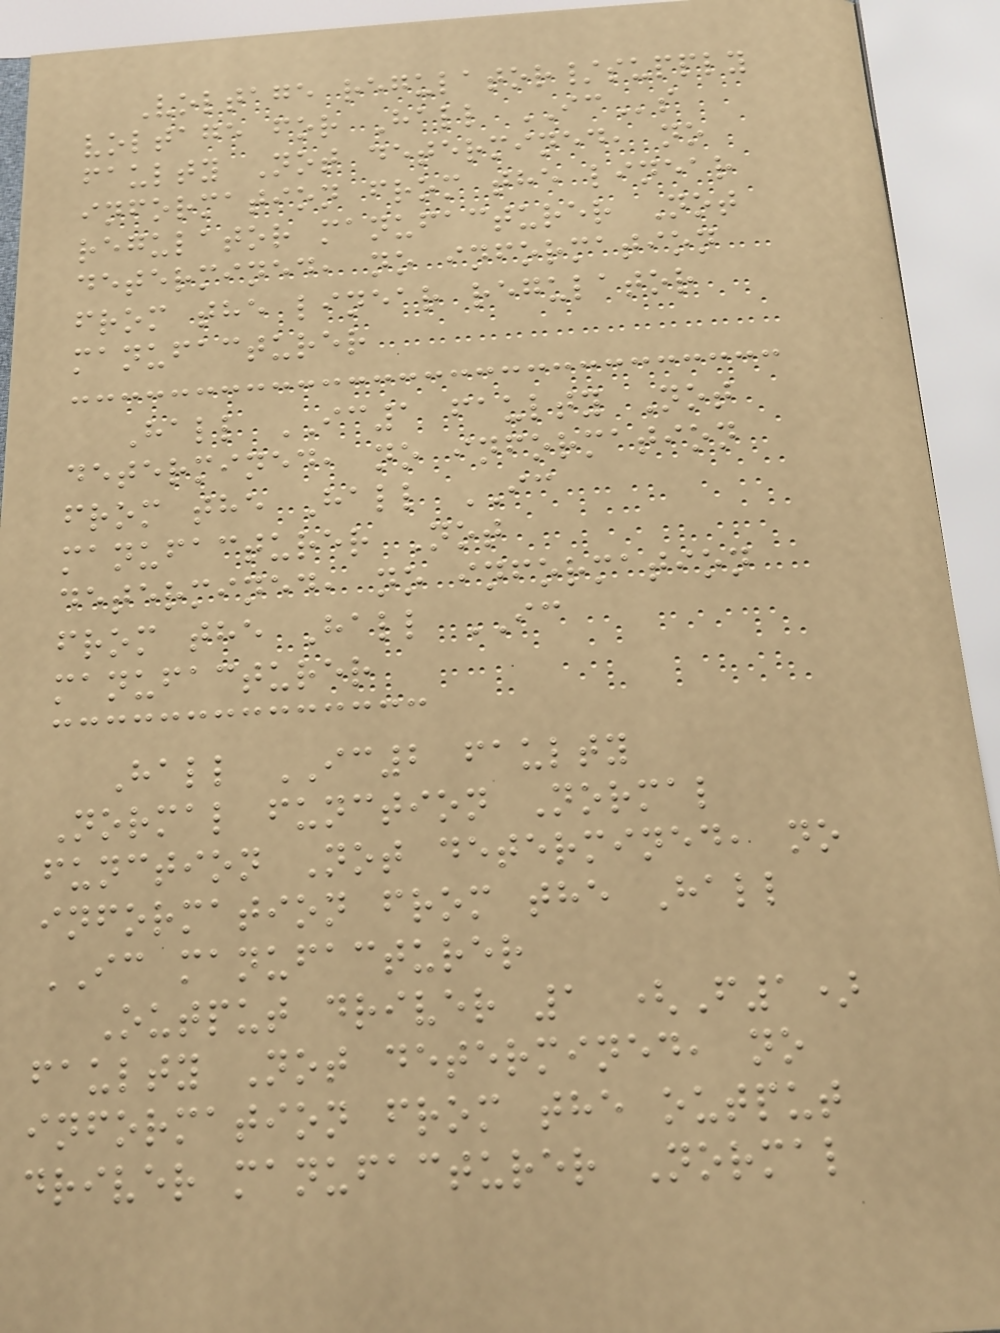Voltage regulator/supply
voltage for Hall ICs
faulty Not determined, no
information from the linear
regulator manufacturer Not
determined, no information
from the linear regulator
manufacturer
Hall IC1 faulty Not
determined, no information
from the Hall IC
manufacturer Not
determined, no information
from the Hall IC
manufacturer
Hall IC2 faulty
Normal function Normal
function Not determined, no
information from the Hall
IC manufacturer
Output driver 1 (F1)
faulty Not determined, no
information from the output
driver manufacturer Normal
